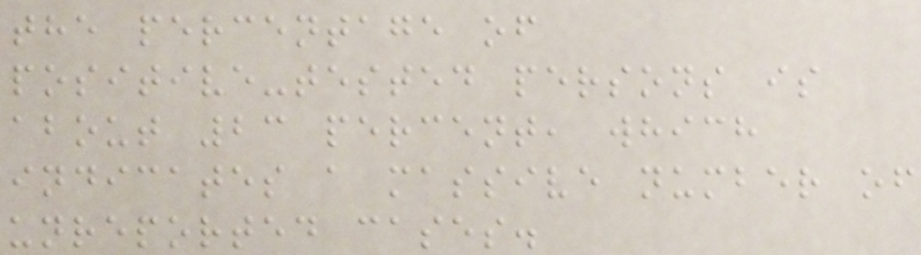the percentage of
positive-tested persons is
about 23 percent, which
indicates a massive number of
unreported cases.
